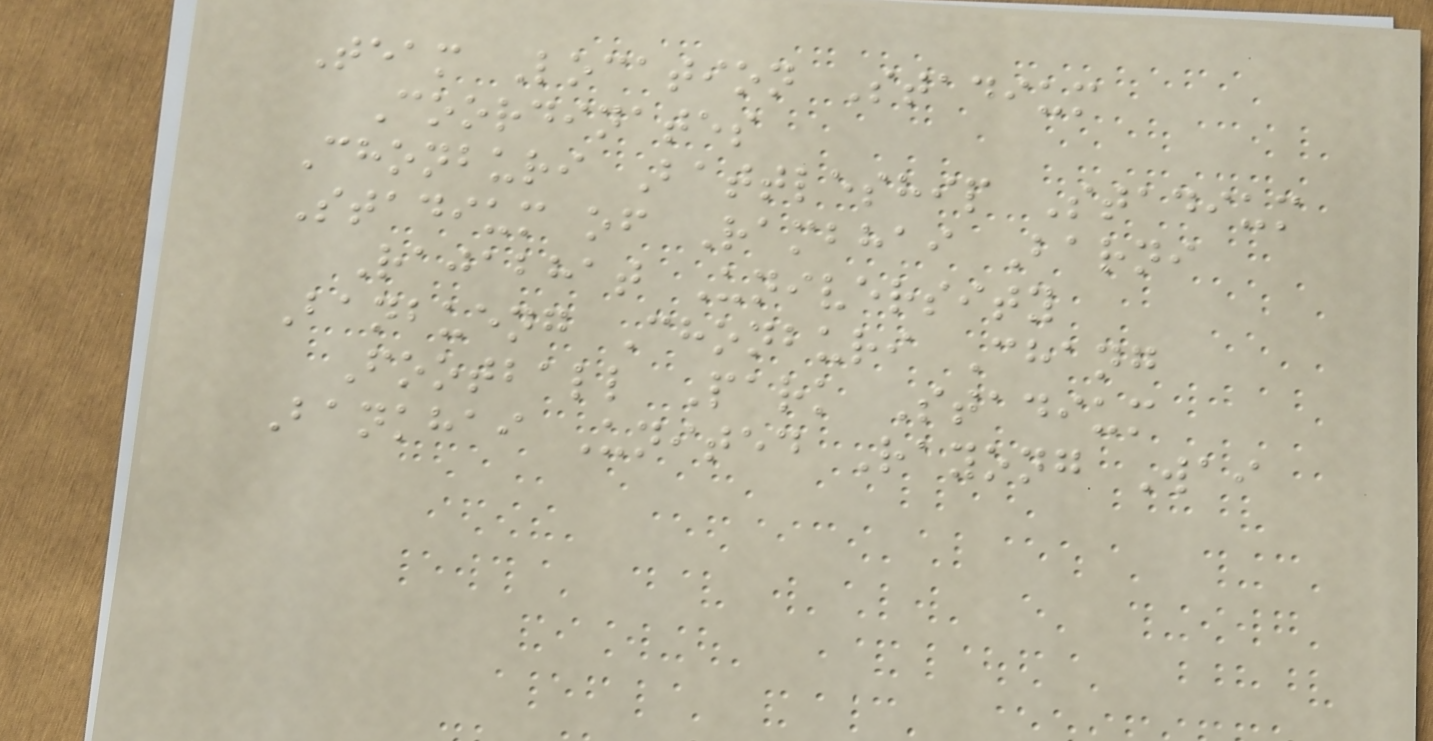Team Location Stadium
Coordinates
Chonburi Battleship Stadium
Stadium of Rambhai Barni
Rajabhat University
Banbueng Chonburi Chang
Football Park Stadium
Bankhai United Rayong Wai
